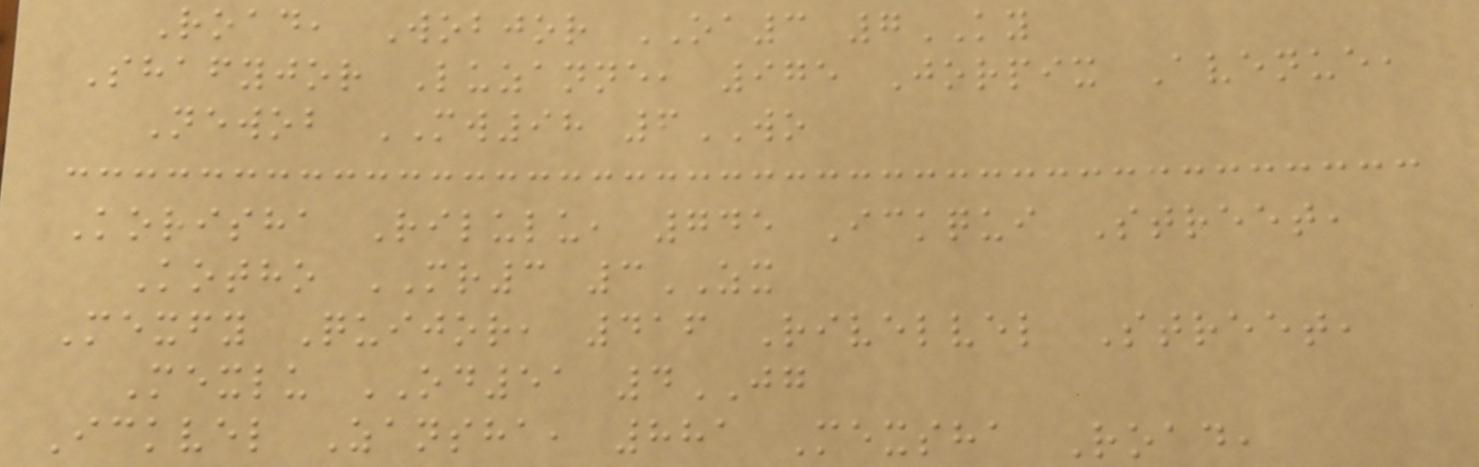Road, Wobjor OA3 7KY
Shafyjor Luzanne, 975 Jorpix Avenue,
Newob MW98 6WO
Korisha Rilulu, 745 Ickqui Street,
Kotho MR3 3ZX
Mexfy Quijor, 416 Rivelvel Street,
Mexlu OD51 4JG
Ickvel Zansha, 881 Mexsha Road,
